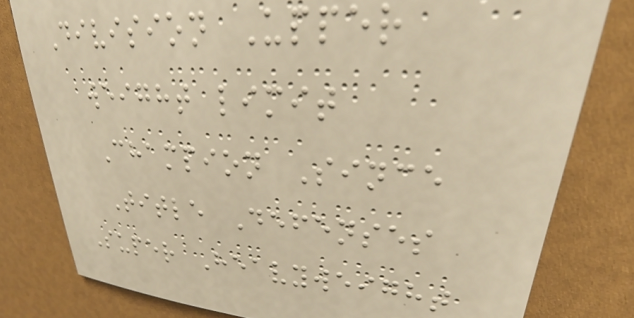Division Upper
weight limit
Champion Since
Title Defenses
Super Heavyweight
